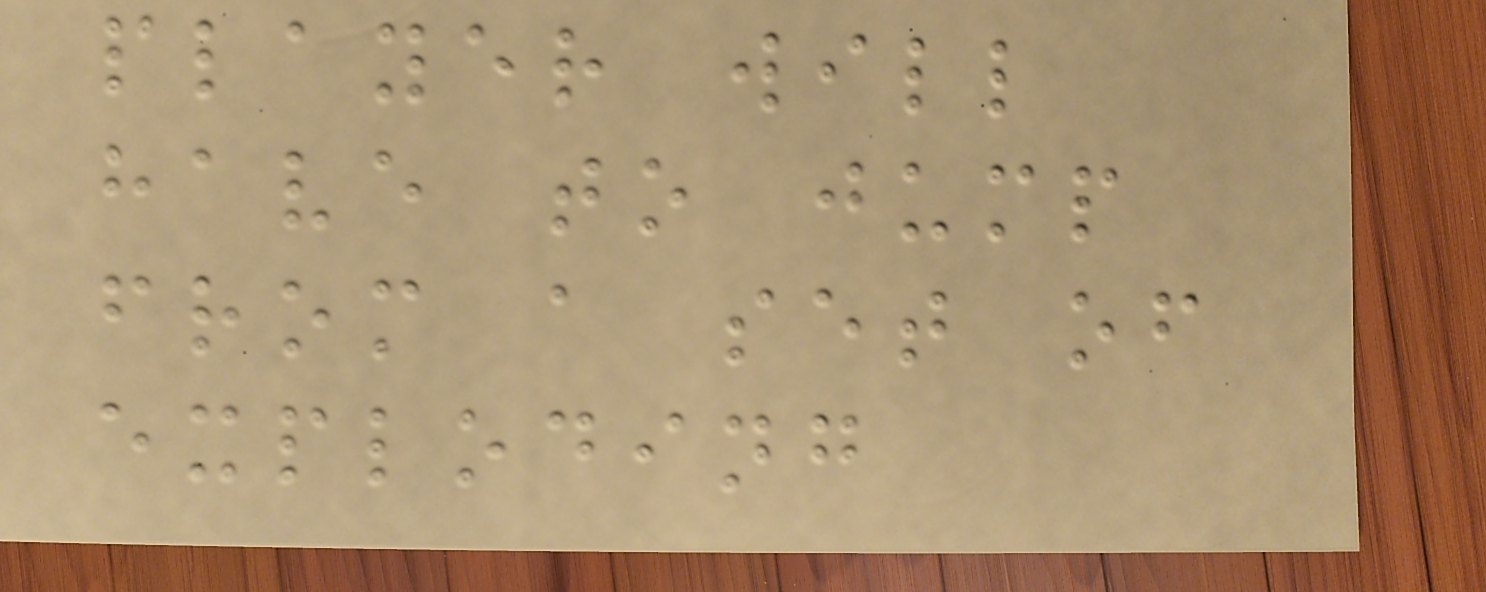player will
have to jump
from a set of
exploding
